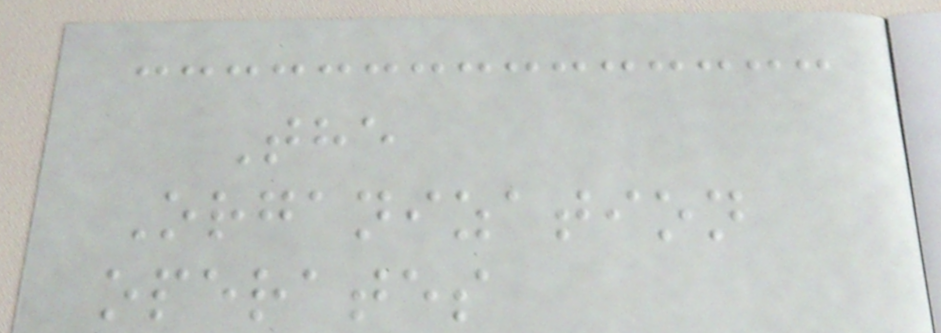The
Organization
operates
